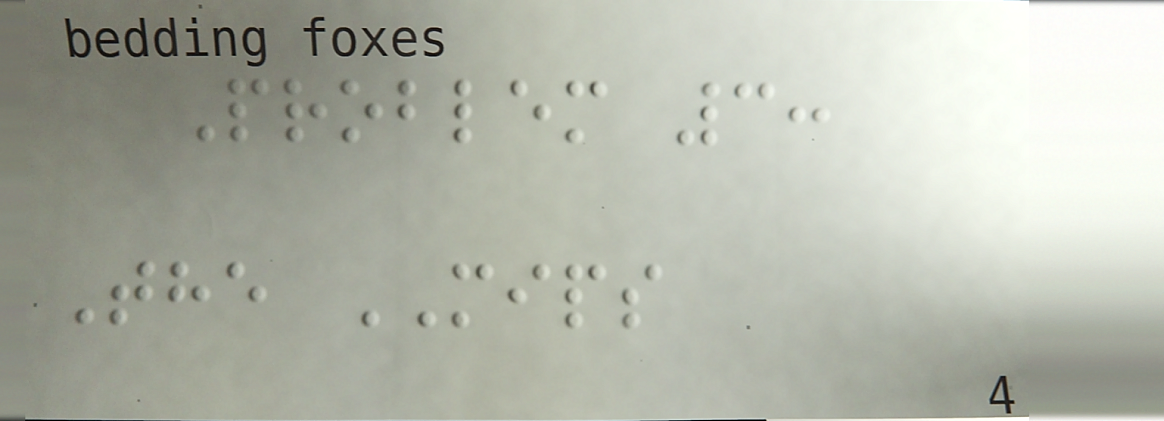Problem 3:
The MIPS
